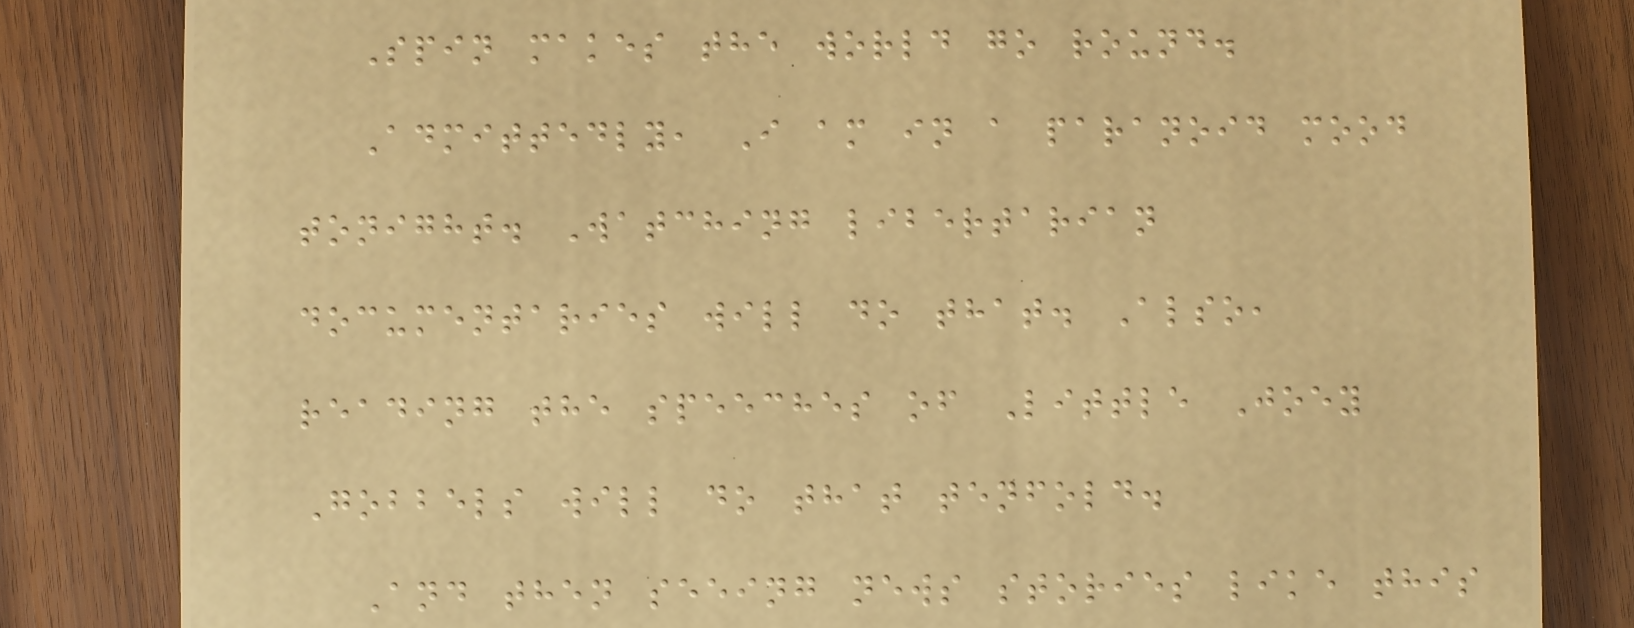Spin makes the world go round.
Admittedly, I am in a paranoid mood
tonight. Watching libertarian
documentaries will do that. Also,
reading the speeches of Little Joey
Gobbels will do that tenfold.
And then seeing news stories like this
